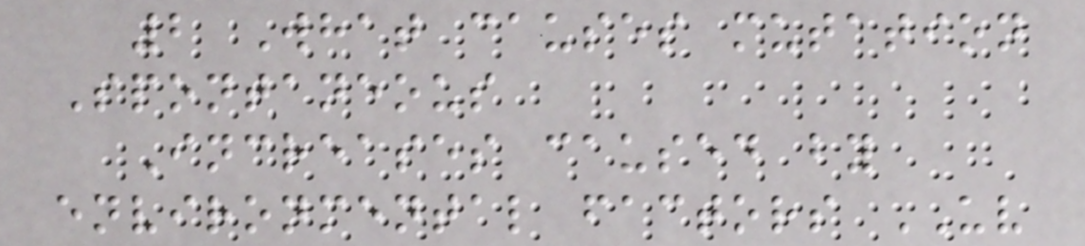2 What causes mutation
Spontaneous
Increases caused by
environmental factors UV
